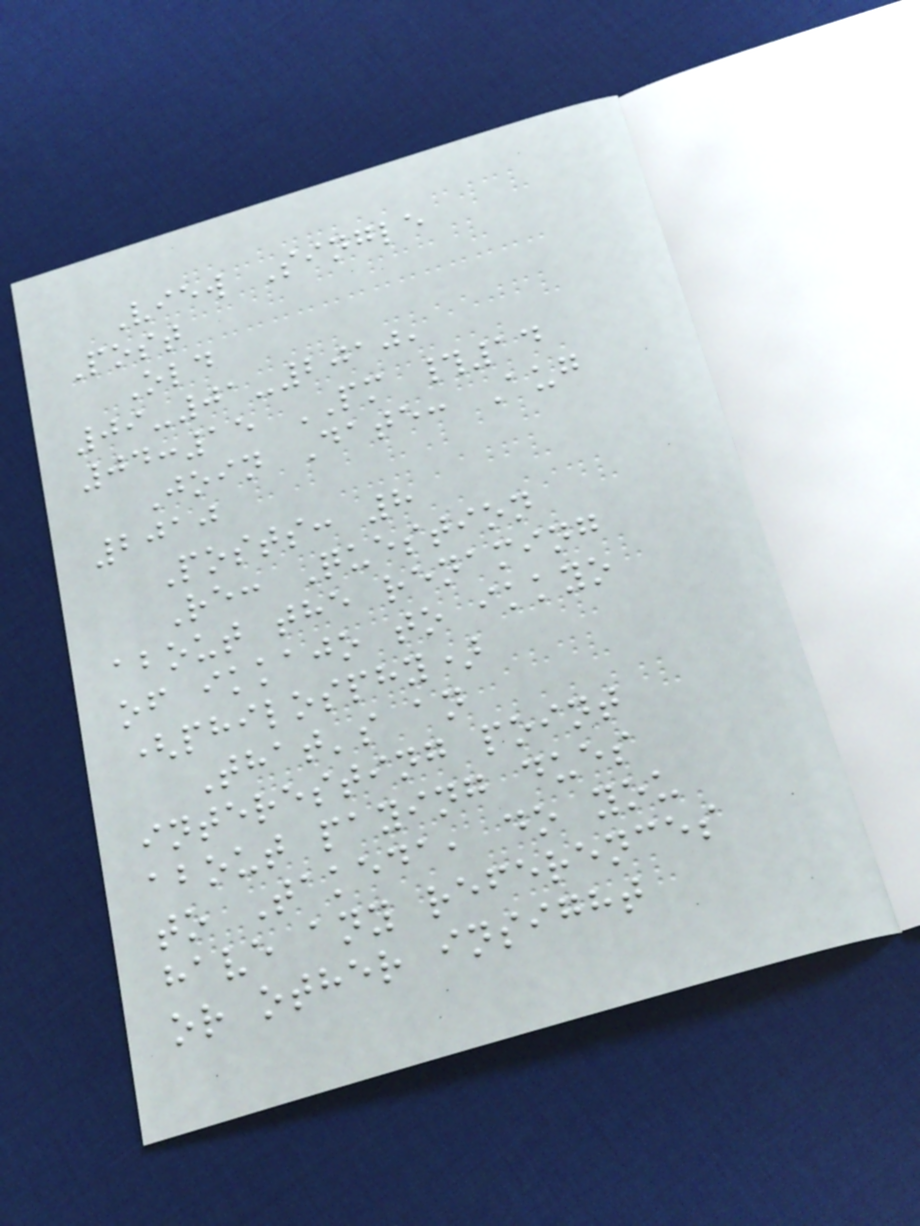View Single
Post
Old
09-01-2010,
04:15 PM #14
Join Date: Aug
2010
Posts: 8
Re: Question
about the renaming
of ikkajo to ikkyo
(philosphy)
That's an
interesting point
about paying dues
to Takeda, do you
have any references
or other insight
